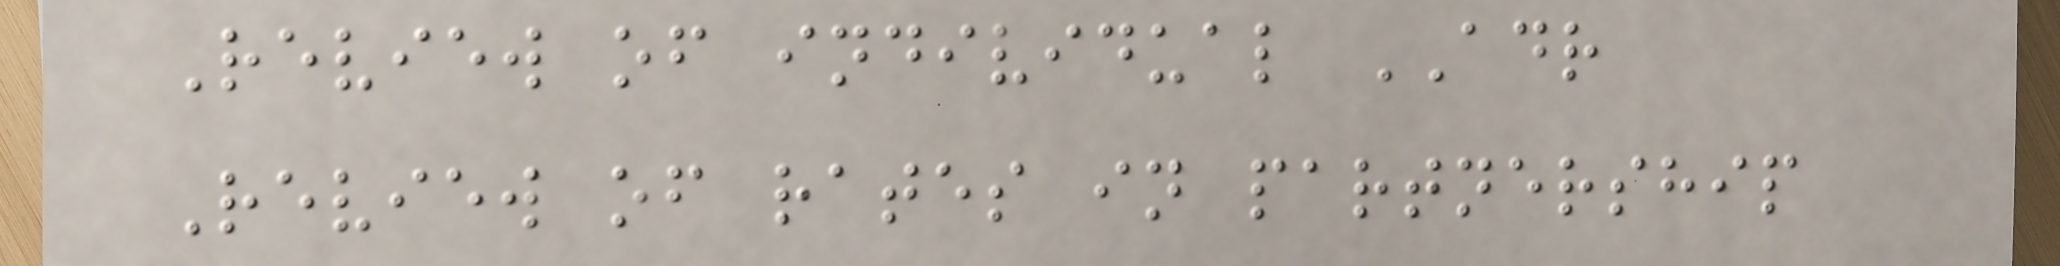Review of individual ADR
Review of rates in partnership
